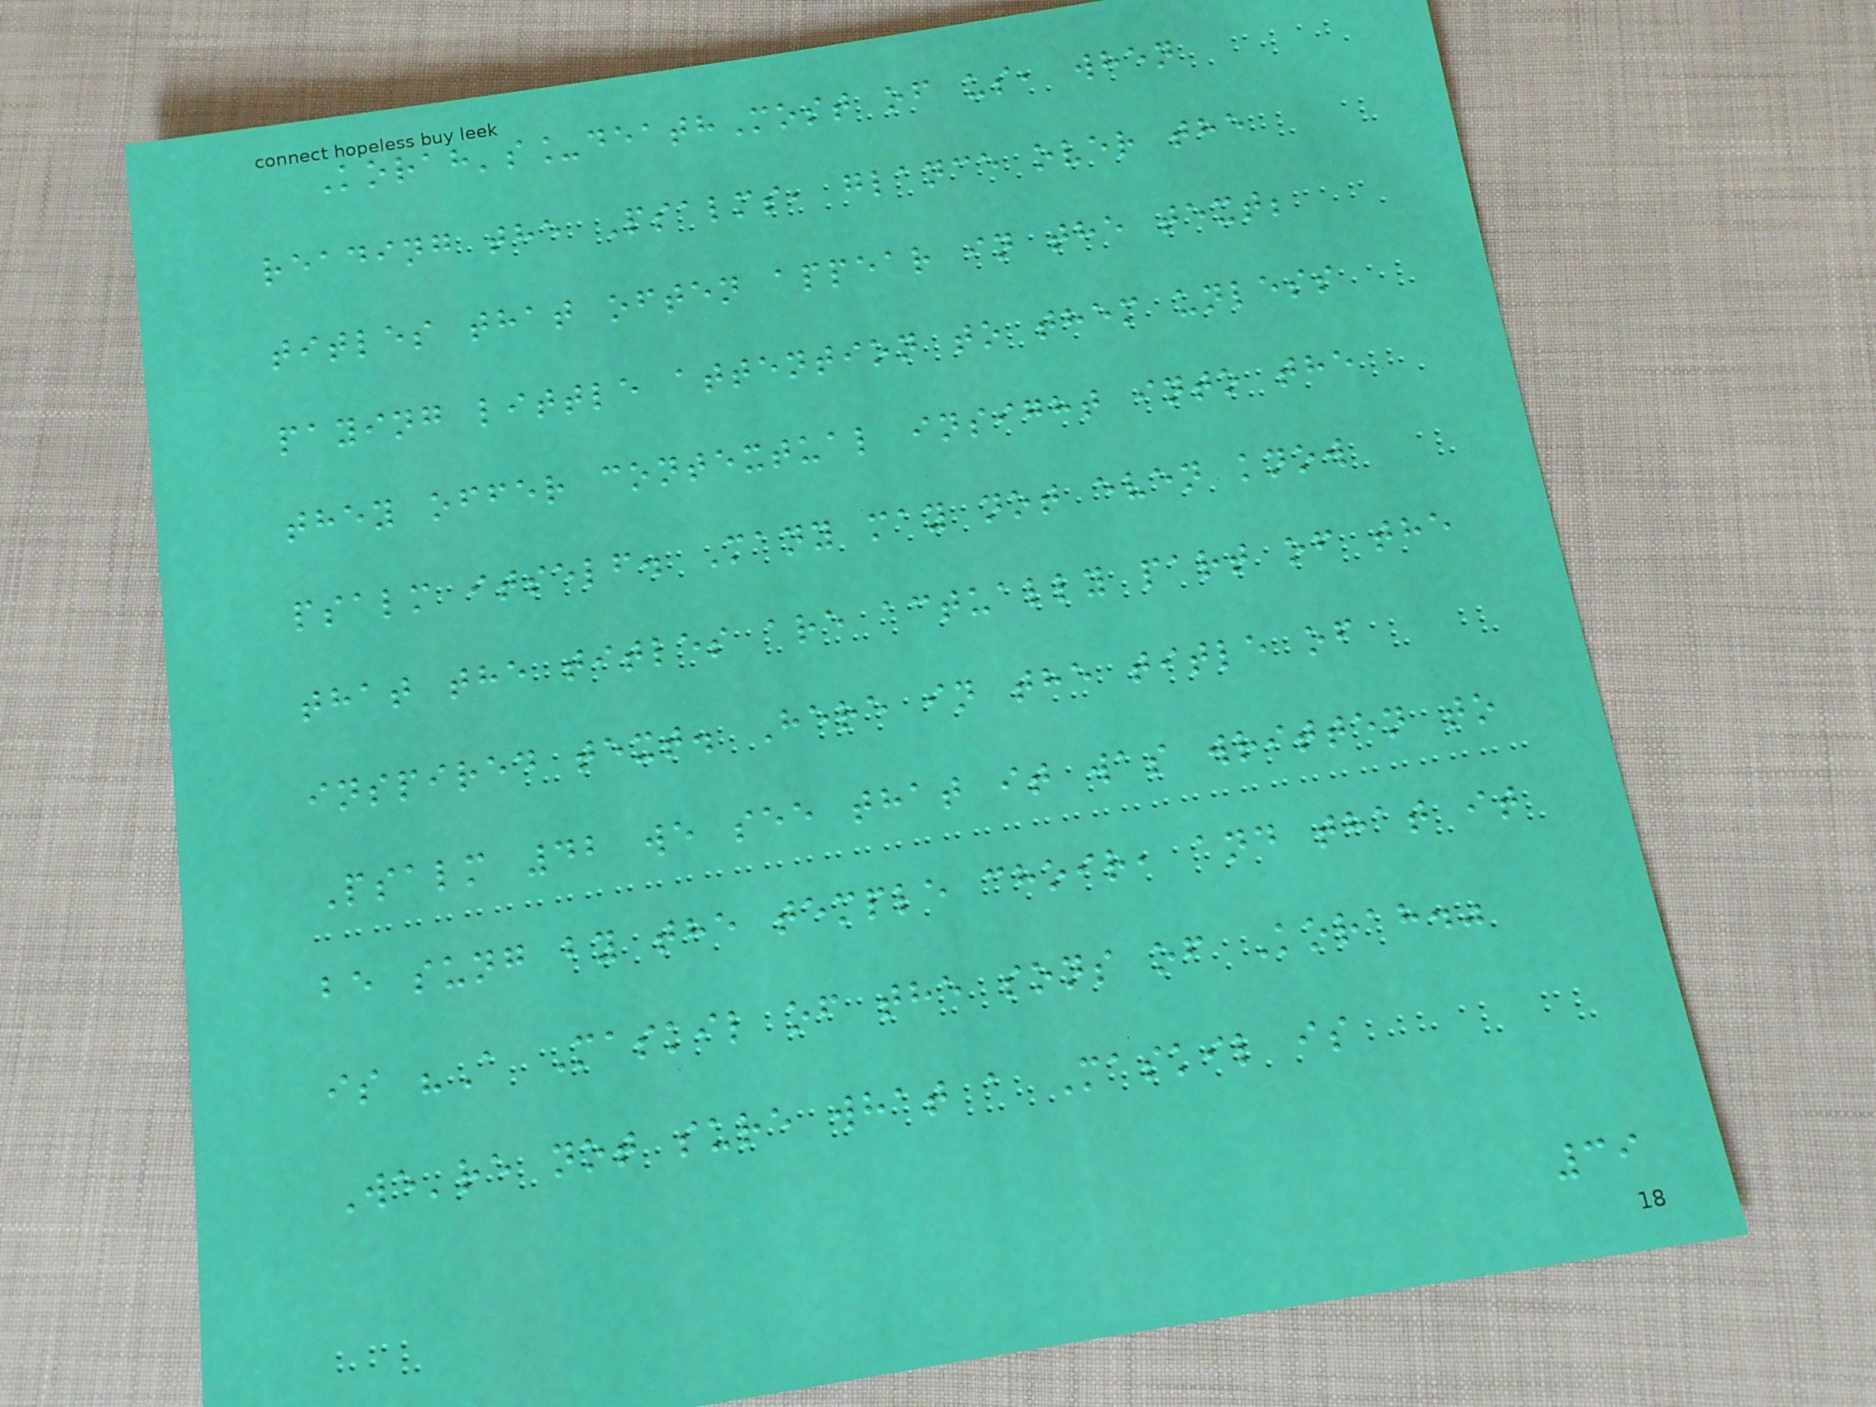Korah's_deathMost of us, when
reading the Psalms, glance over the
titles that often appear in the text;
paying little attention to them unless
they offer contextual insight into the
psalm itself. Many may not even know
that the titles are actually part of the
inspired text. Here in the title of
Psalm 42 we see that it was written to
be sung by the temple choir, and that it
is "A Maskil of the sons of Korah."
We're not sure what a Maskil is
39
